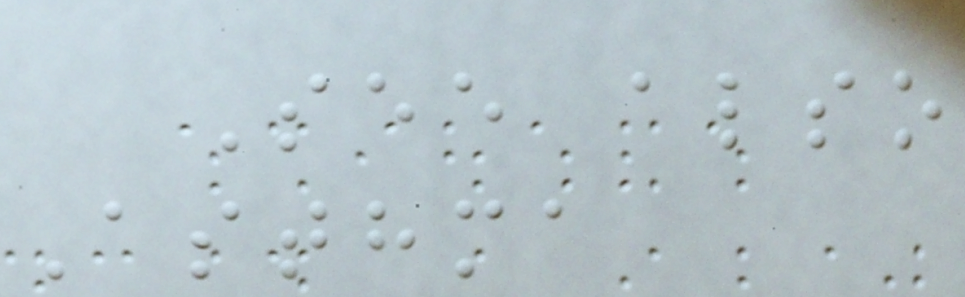See also
Asthma
